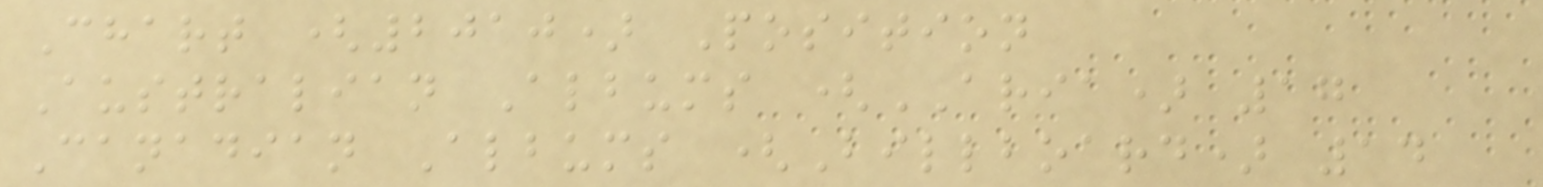Chart (2010) Position
Australian Albums (ARIA) 17
Canadian Albums (Billboard) 14
